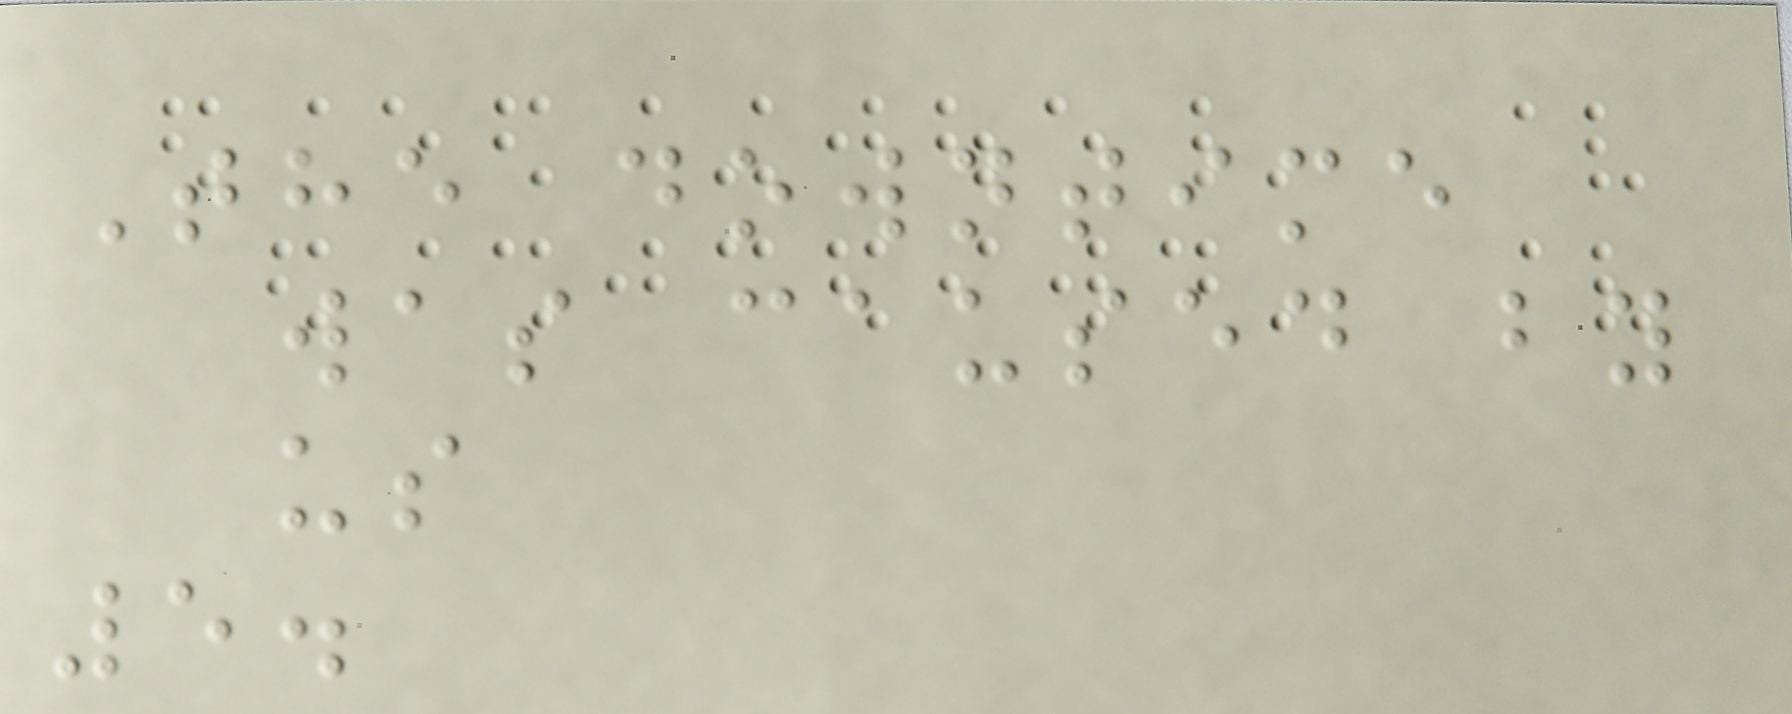The downtime
was caused by
us
5.
